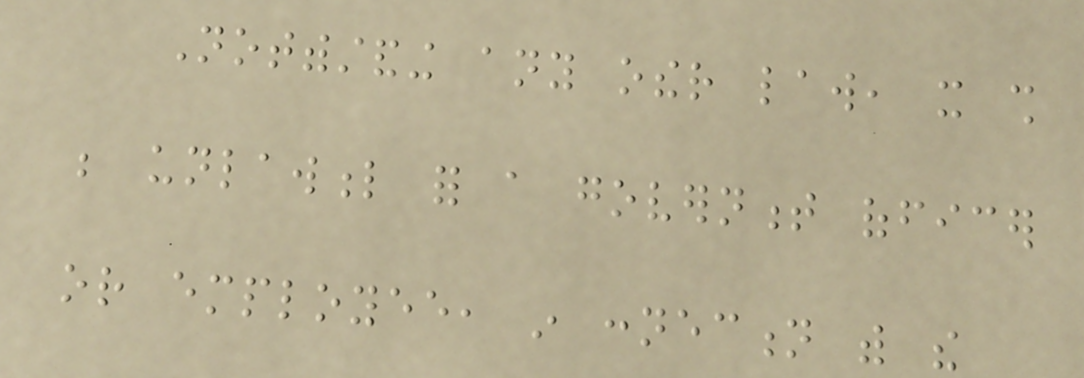Notwithstanding any other law, it shall
be unlawful for a government officer
or employee, in connection with the
